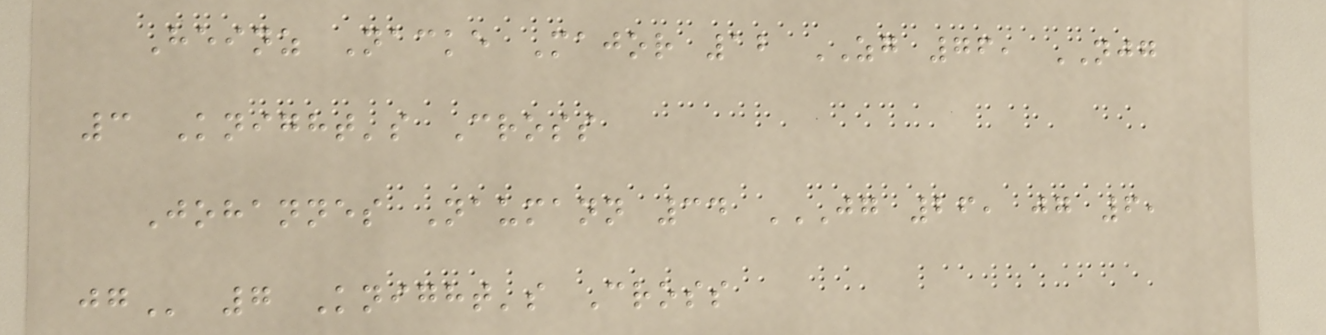Heinz Nacke Major 12 ZG 76, NJG
3 Knight's Cross
Johannes Naumann 34 JG 26, JG 6,
JG 7 Knight's Cross
